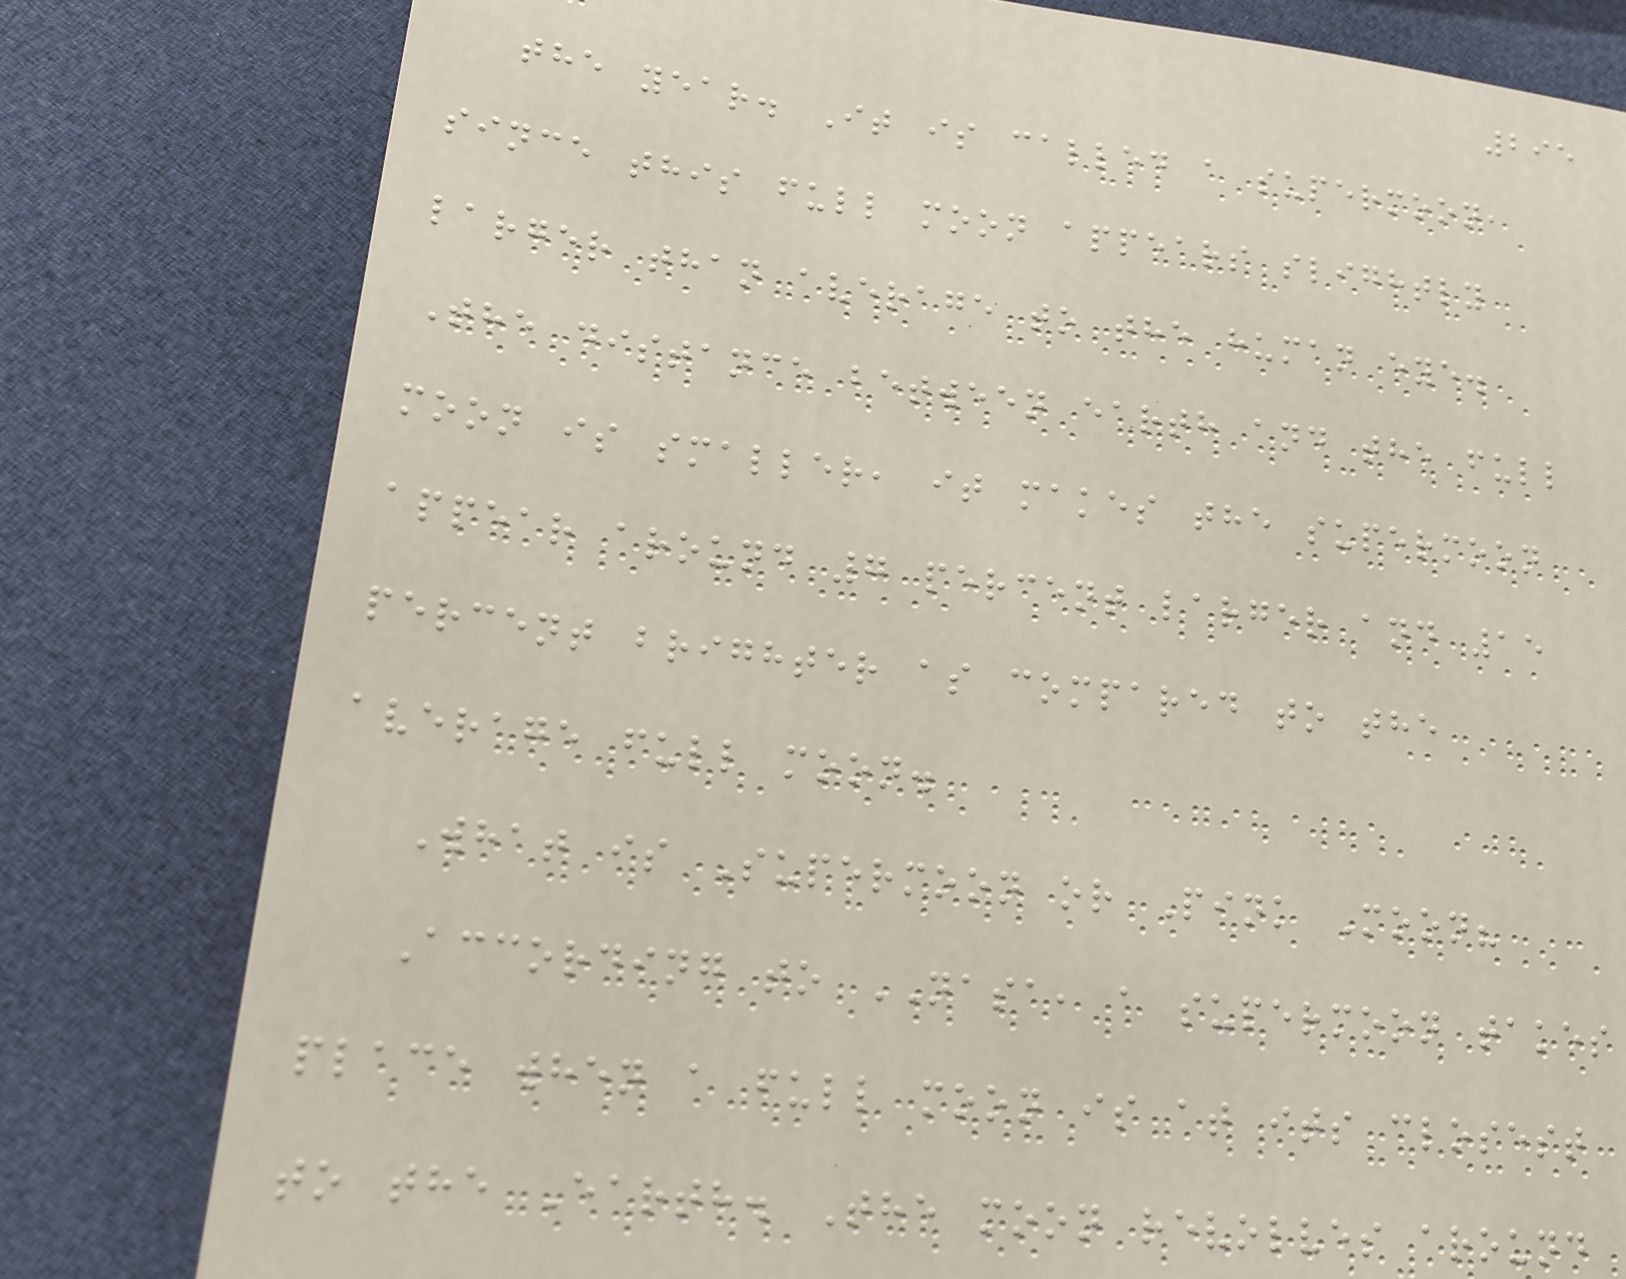295
the year. It is called a supermoon,
since this full moon appears slightly
larger than average to the human eye.
The distance between earth and the full
moon is smaller, it makes the supermoon
appear around 7 percent larger and 15
percent brighter as compared to the
average full moon.
What is Supermoon or Pink Moon?
According to NASA, a supermoon takes
place when a full moon is at its closest
to the Earth. The moon revolves around
